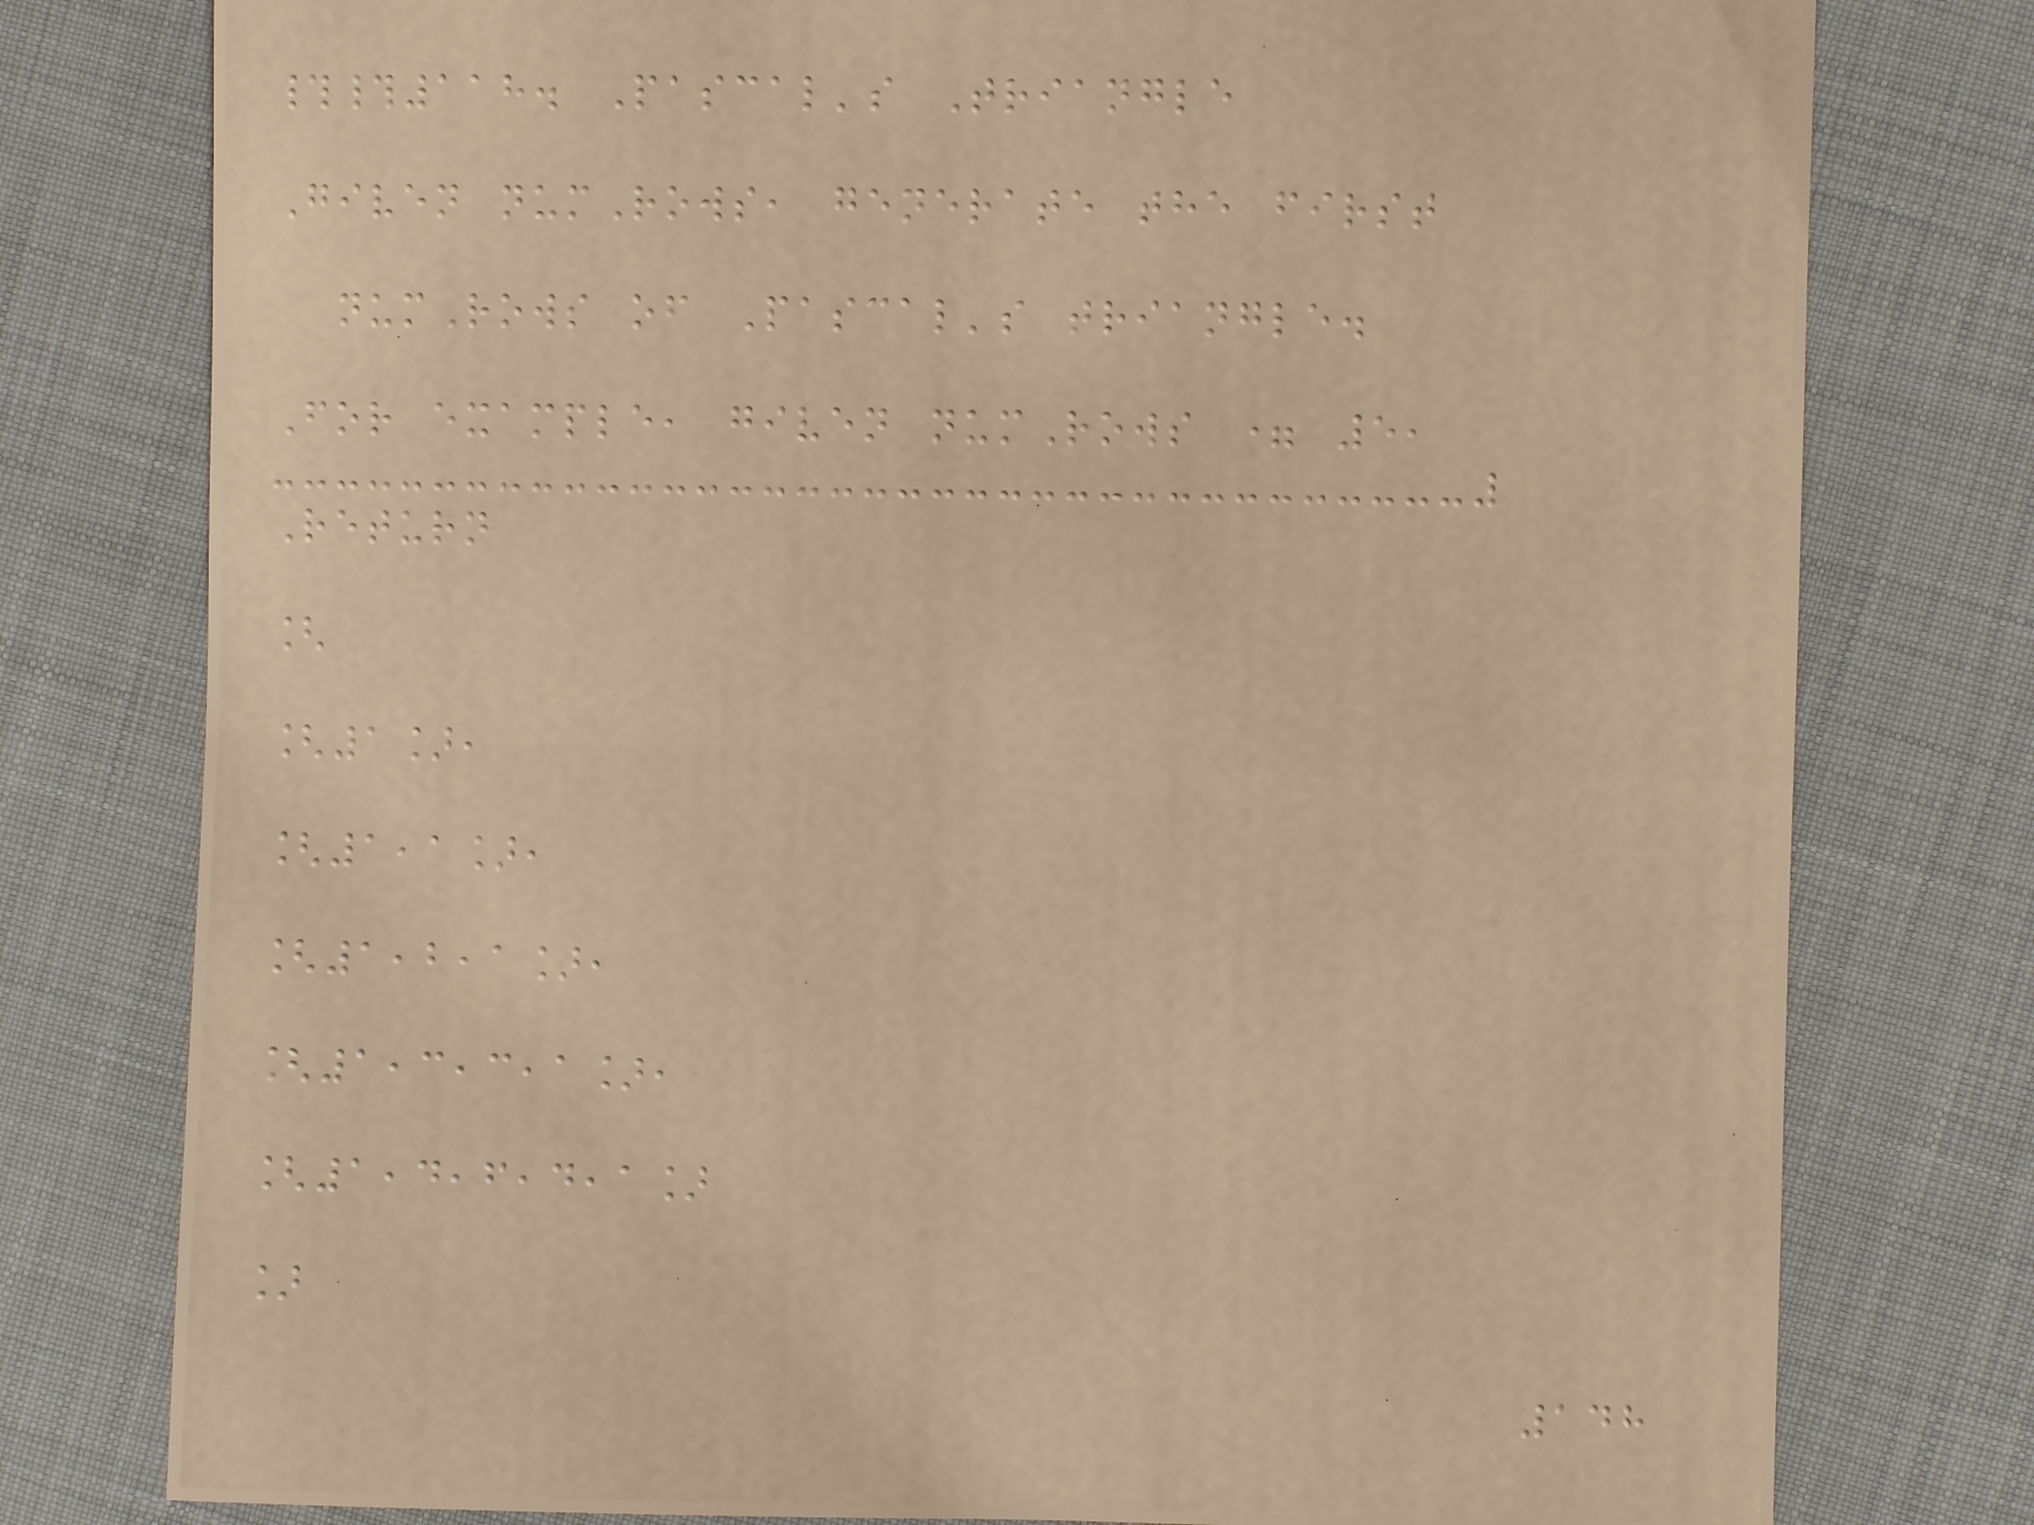##118. Pascal's Triangle
Given numRows, generate the first
numRows of Pascal's triangle.
For example, given numRows = 5,
Return
[
[1],
[1,1],
[1,2,1],
[1,3,3,1],
[1,4,6,4,1]
]
148
